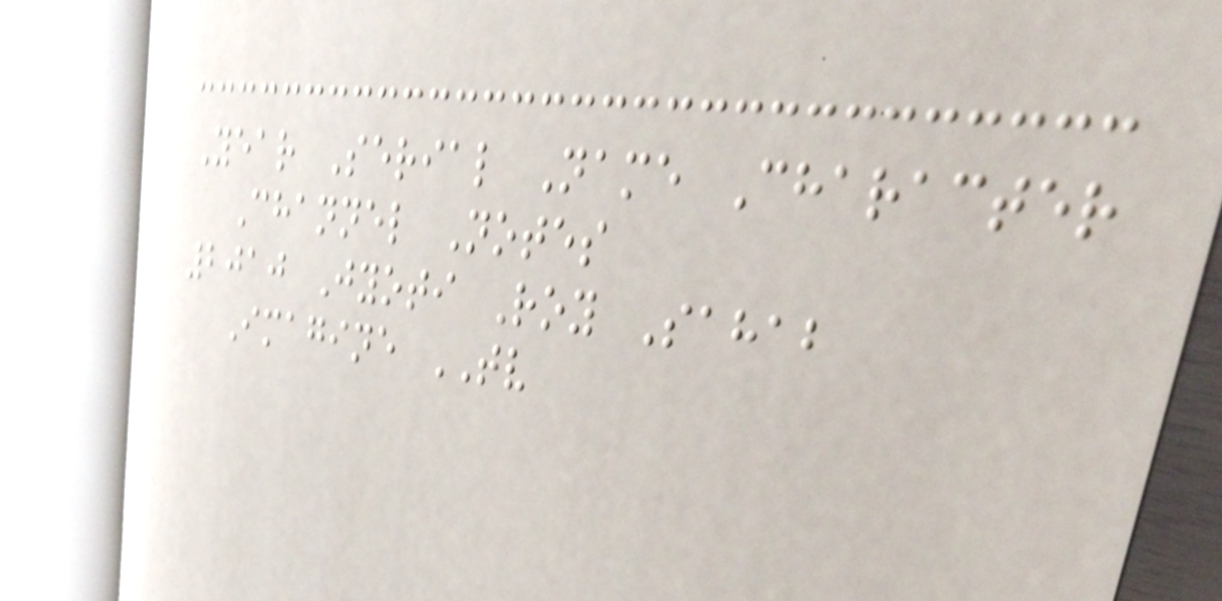Year Serial Name Character
Channel Notes
2010 Jyoti Roy Sahab
Imagine TV
